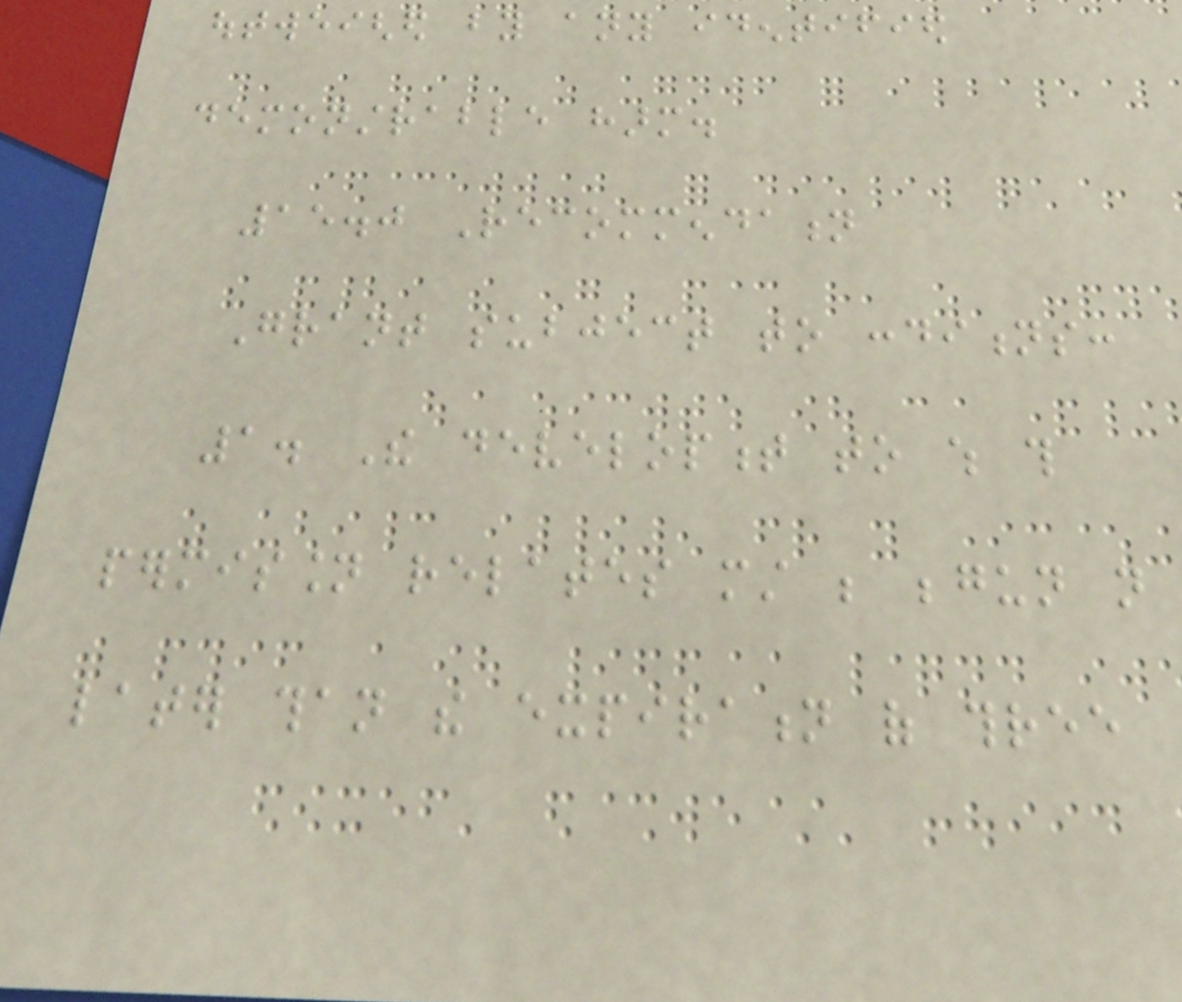outweighed by any identified
demonstrable harm.
15.0 Recommendation
Grant subject to conditions:
1. The development to which this
permission relates must be begun not
later than the expiration of three
